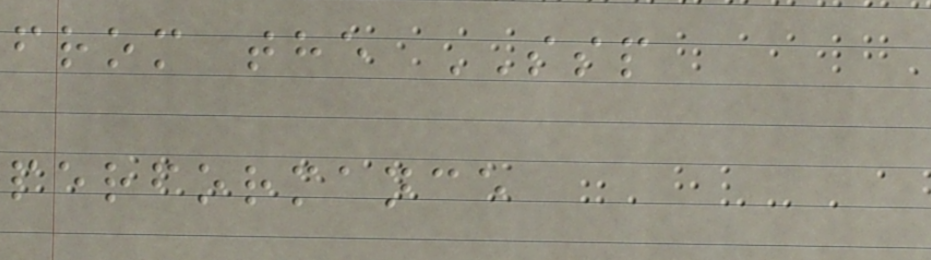from the SSP
performance
